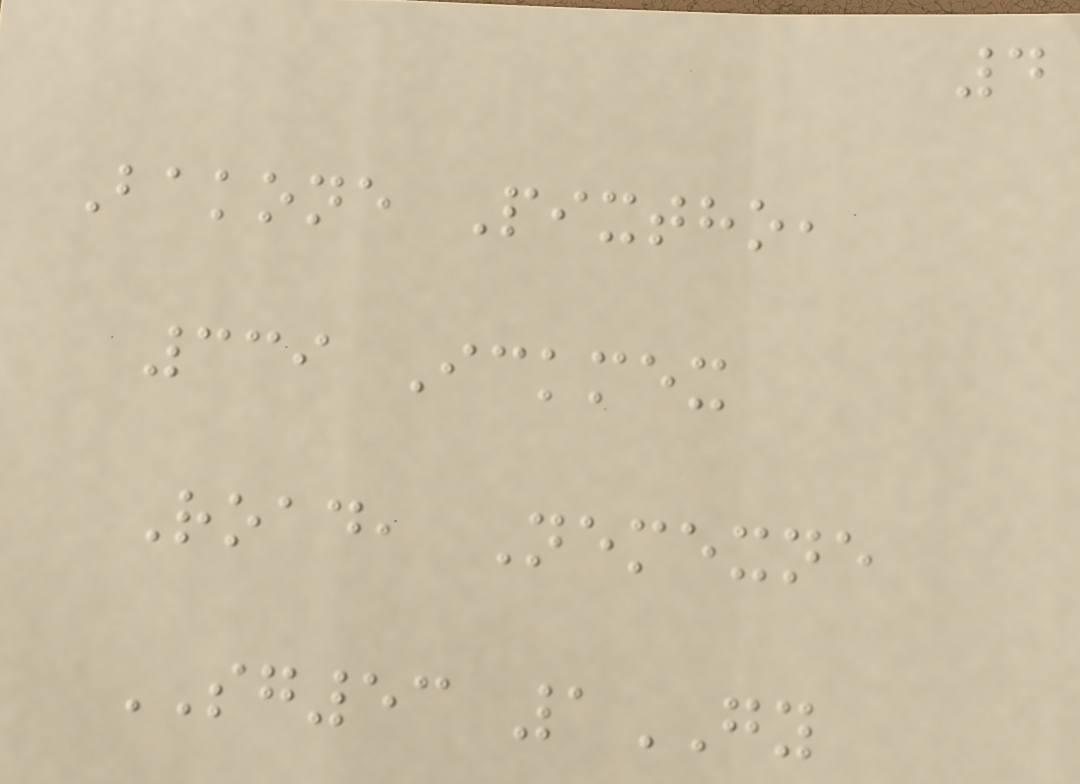4
Bakone Pixtho,
339 Ickmex
Road, Nemexne
SG53 1GY
